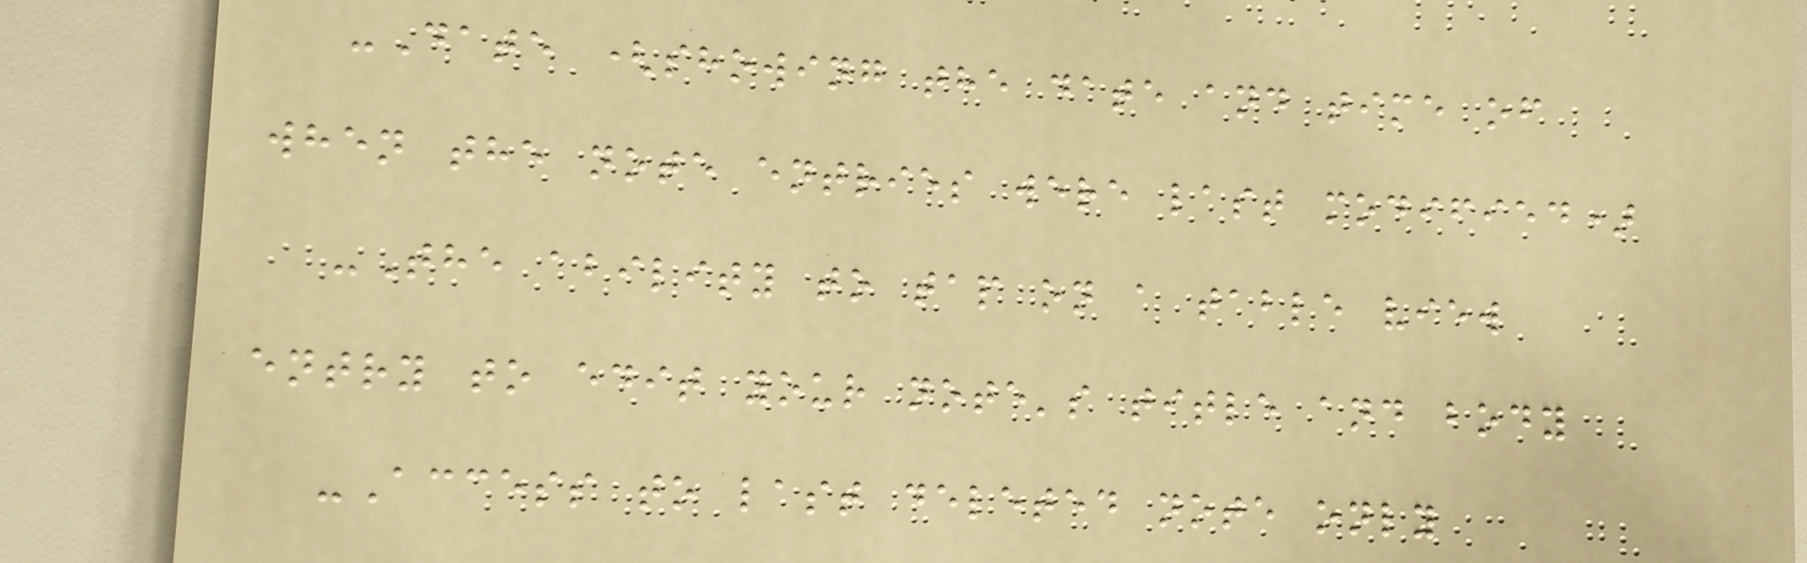-Date (showing the date and time of
when the note entries were last modified)
-The ability to tap on a table view
entry to edit your note's title and body
-Access to last deleted note only
